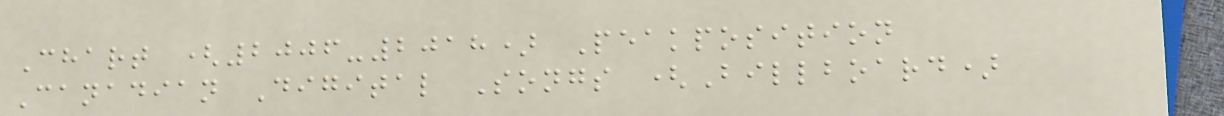Chart (2006-2018) Peakposition
Canadian Digital Songs (Billboard)
